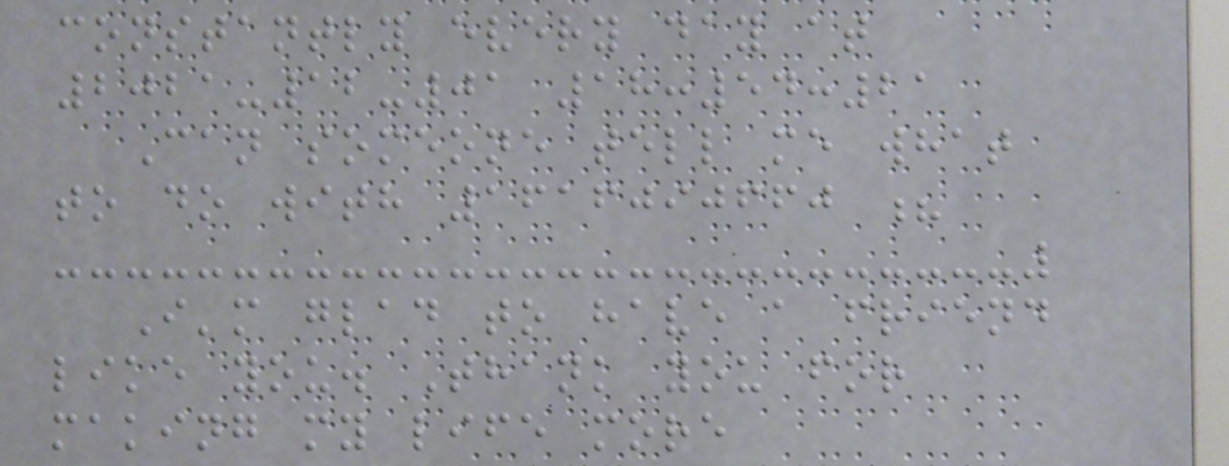constantly every day at
2021-12-01 18:54:21
Can someone tell me what
to do with 1616090660 ?
I'm glad to have a friend
like you. Thank you for
making my life more
